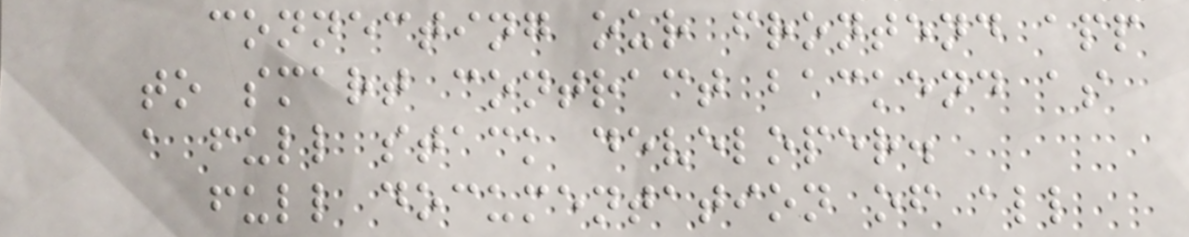connecting our frontend app
to smart contract backend as
a full stack developer.
full documentation of all
